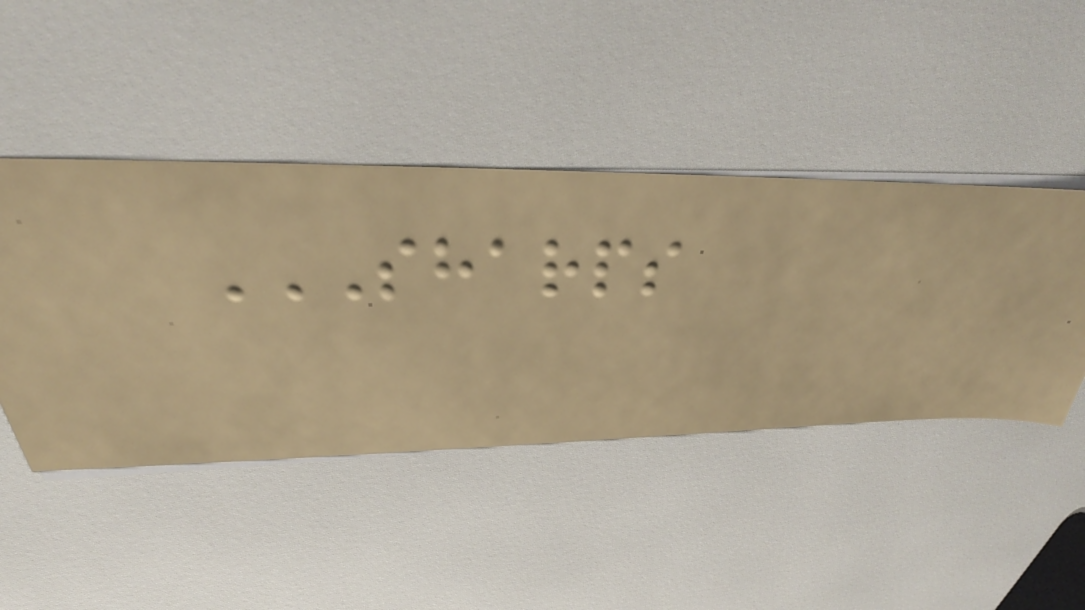SHARPS
